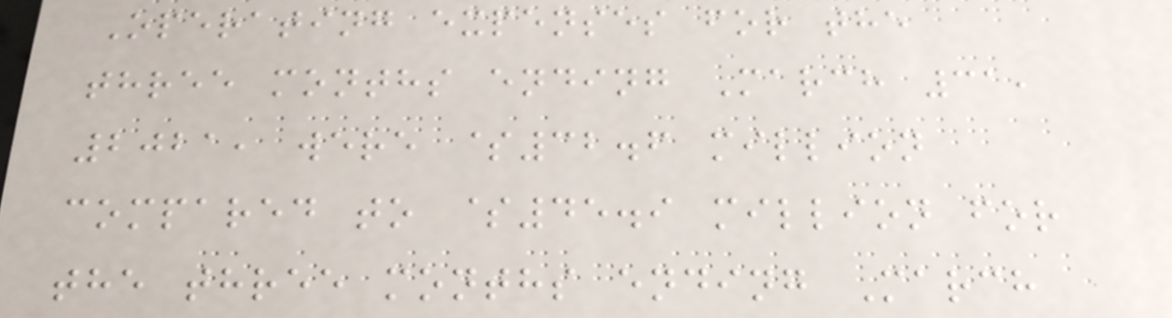Operating expenses for the
three months ending March 31,
2021, were $32.6 million
compared to $45.9 million for
the three months ending March
